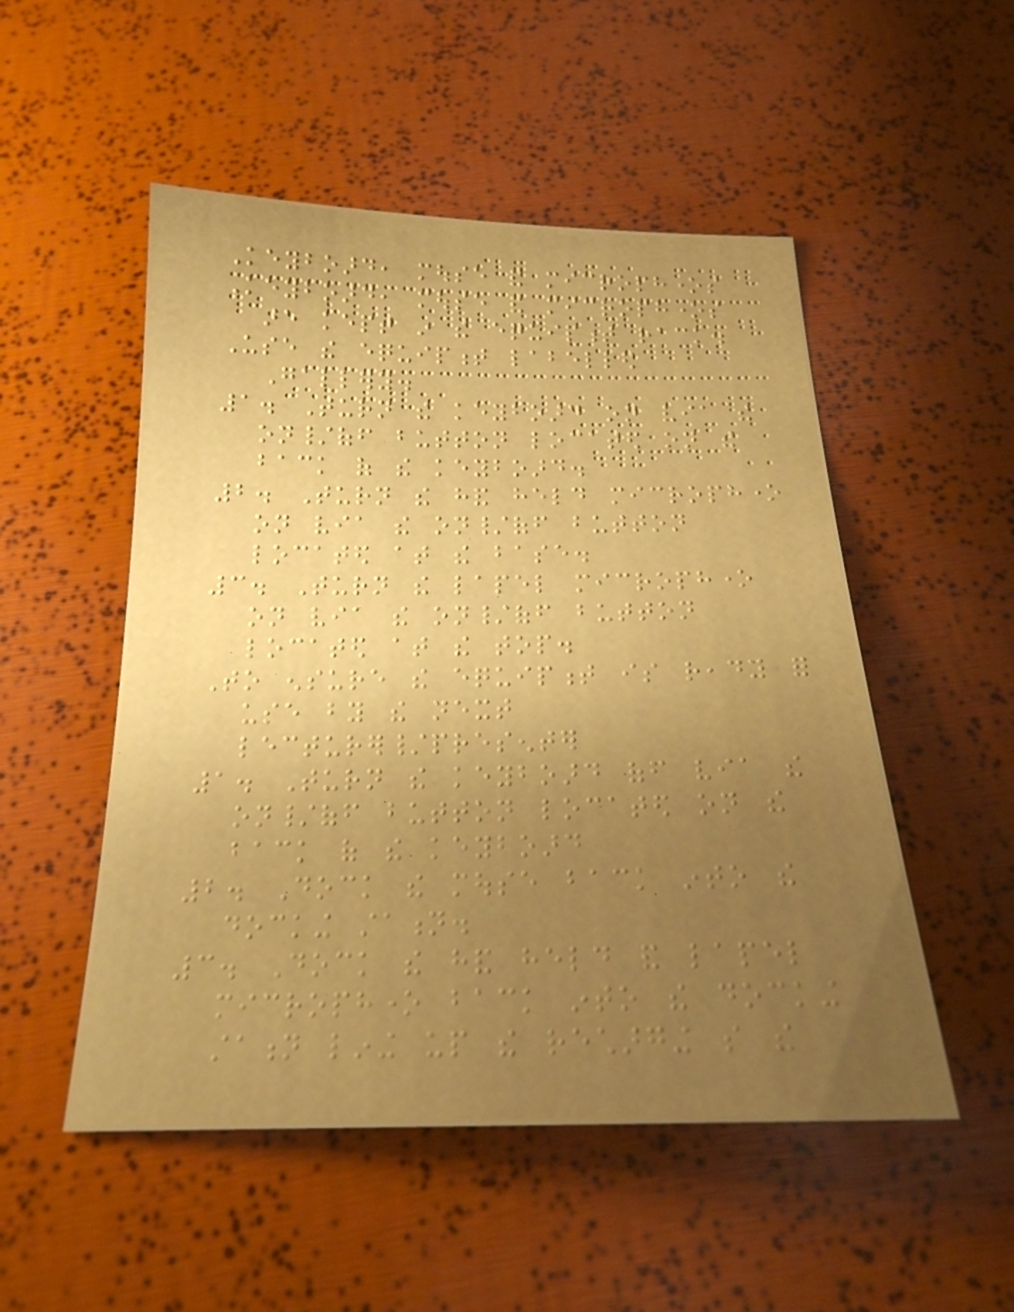Keyboard, mouse and microphones
Keyboard, mouse and microphones
are kept in the equipment rack.
Use the equipment labelled
Gallery.
1. Turn the keyboard on via the
on/off button located on the
back of the keyboard.
2. Turn the hand held microphone
on via the on/off button
located at the base.
3. Turn the lapel microphone
on via the on/off button
located at the top.
To ensure the equipment is ready for
use by the next
lecturer/presenter
1. Turn the keyboard off via the
on/off button located on the
back of the keyboard
2. Dock the mouse back into the
docking station.
3. Dock the hand held and lapel
microphone back into the docking
station lining up the recharging so the
